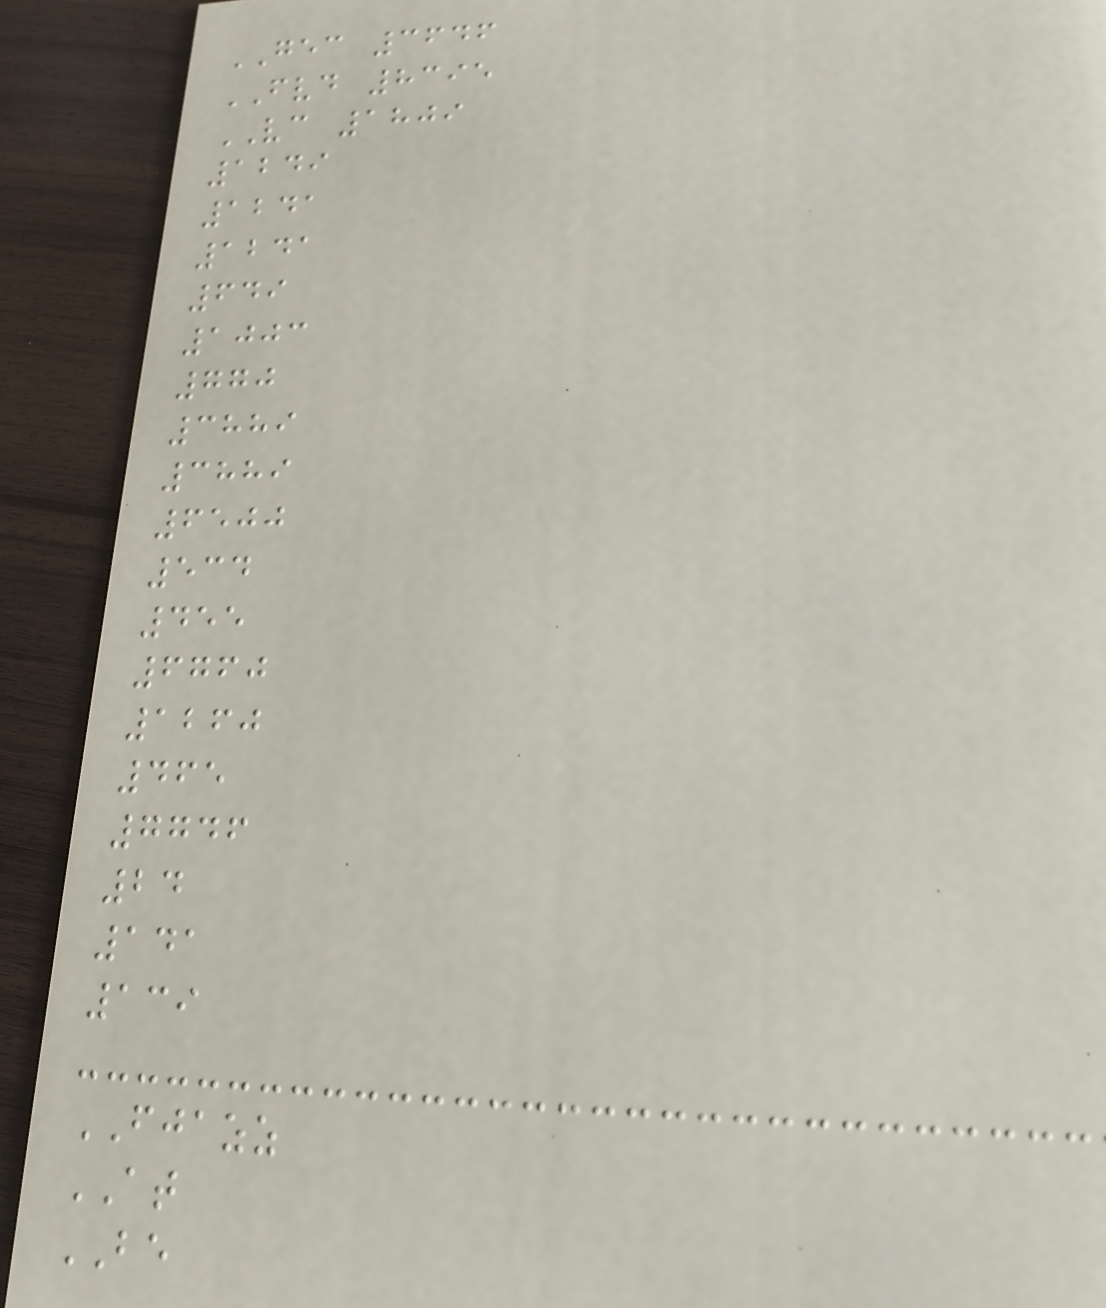GEC 3646
FVD 8395
VC 1809
1249
1241
1241
649
1003
770
3889
3889
6500
534
455
6760
1260
465
7746
24
141
139
FJAZZ
AT
BE
